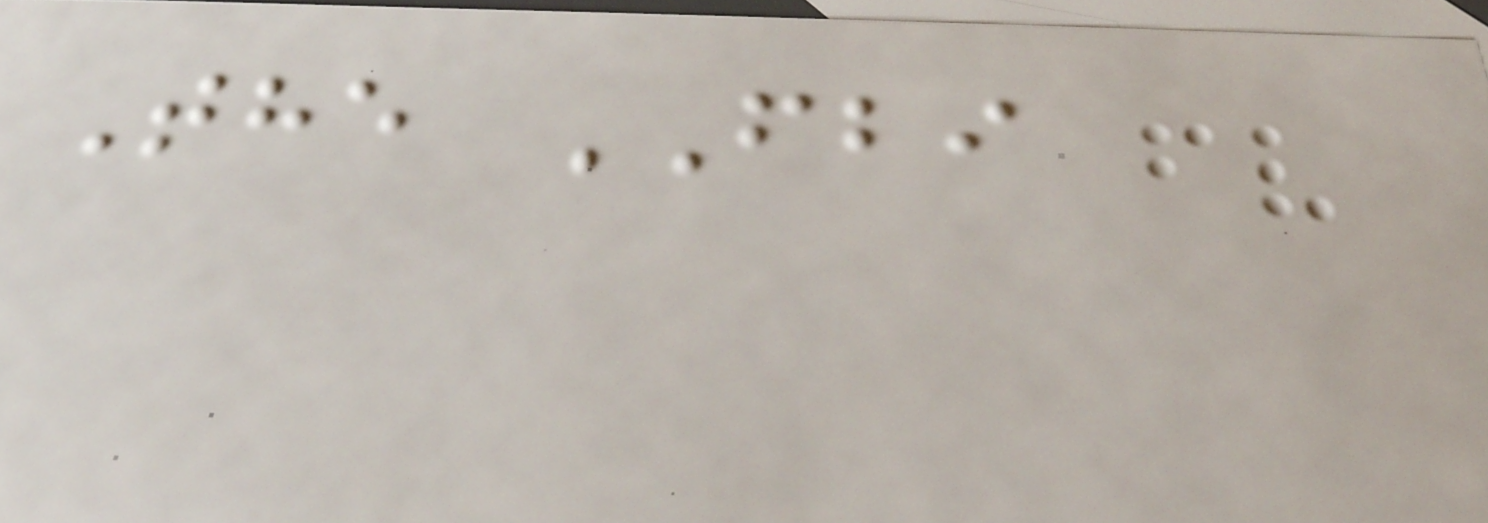The FBI
